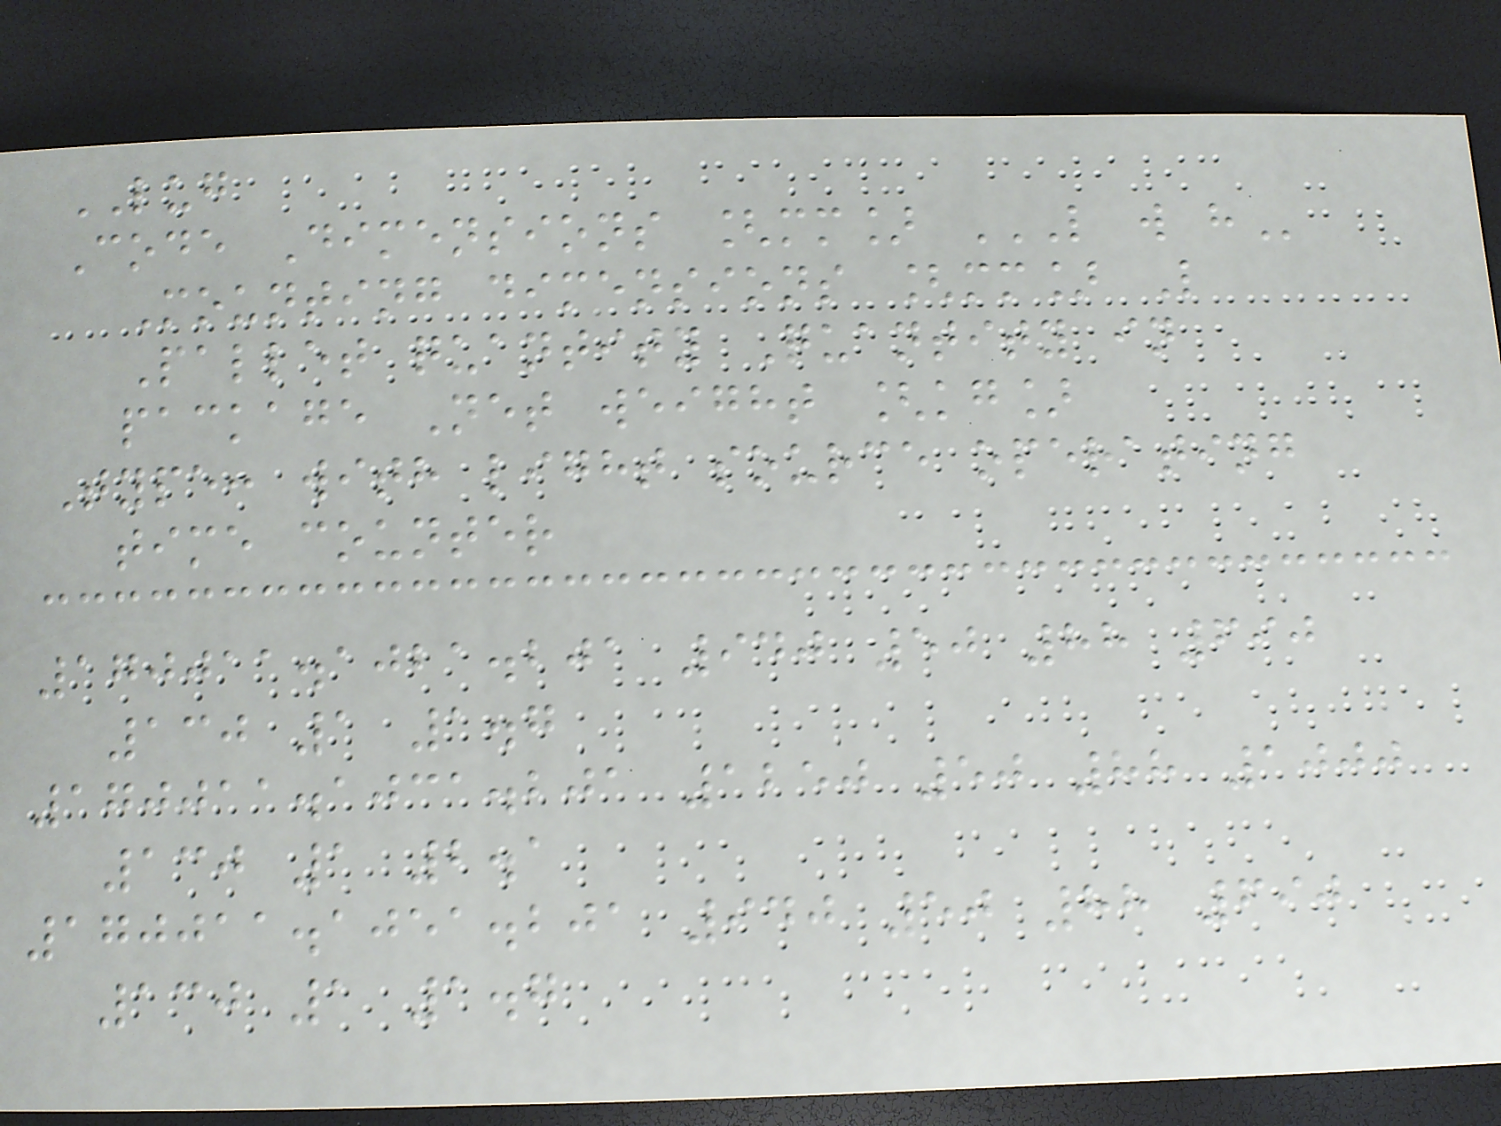LUG
Code Dimensions [mm] L W H
Mounting dimensions [mm] L
Pallet quantity Quantity in
package Net weight [kg]
Type: with light source operating
time counter
170011.1021.201 940 50 88 690
130 1 1.7
170011.1031.201 1250 50 88 1000
130 1 2.1
170011.1051.201 940 50 88 690
130 1 1.7
